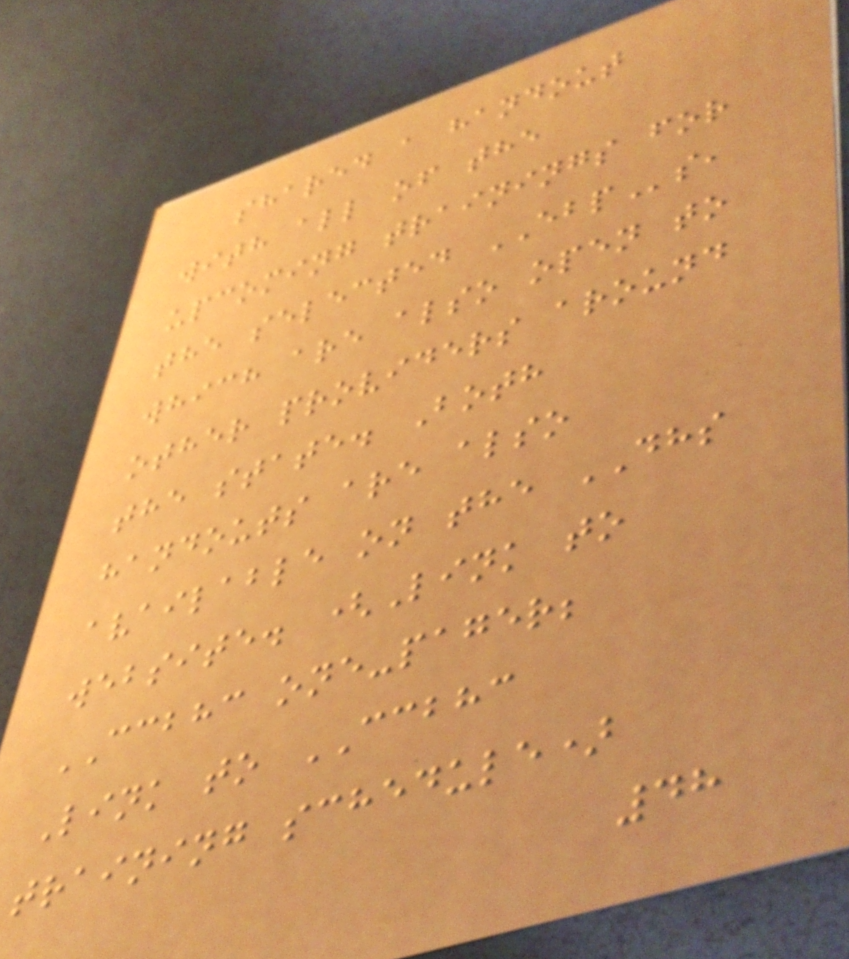shared a handout
with all of the
upcoming trainings for
the selected EBPs,
which are also open to
other providers around
the state. Both
handouts are also
available on the DHS
website. (Link to
CCBHC one-pager;
Link to CCBHC
training schedule)
48
